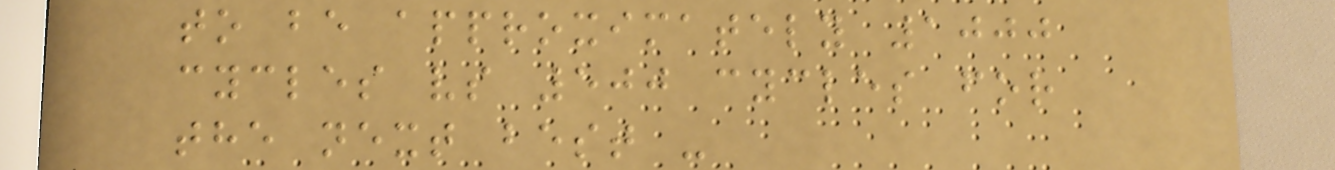to be approximately 1000
cycles vs 500 cycles for
the next best -
